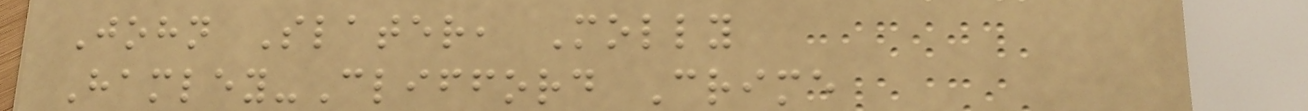John Slater, Molly
Hamley-Clifford Crime
